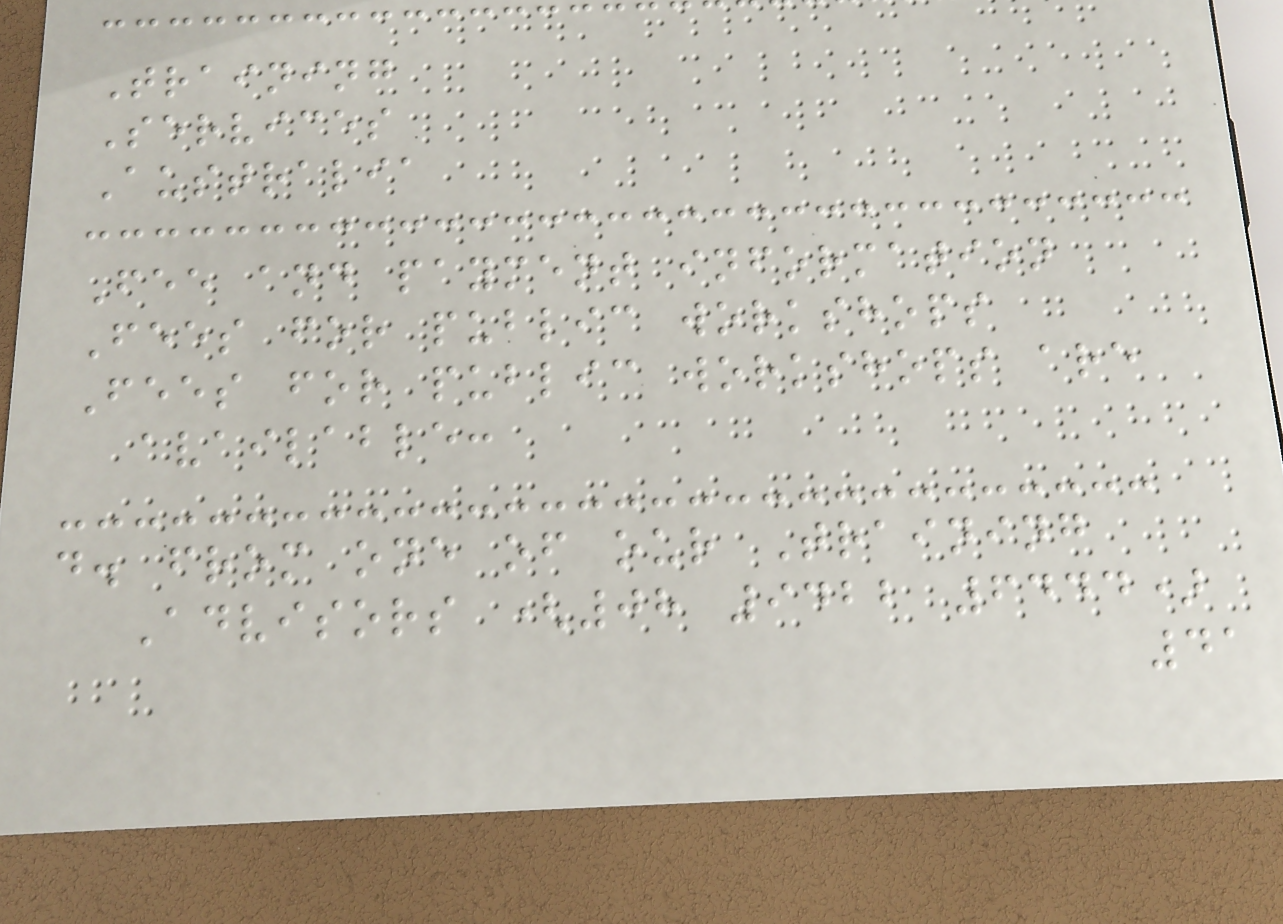Training
Services
Australia
Fee and payment information
Fees for public workshops
Fees for public workshops are
available:
d. from one of our Training
Advisors (08 9422 6444)
41
